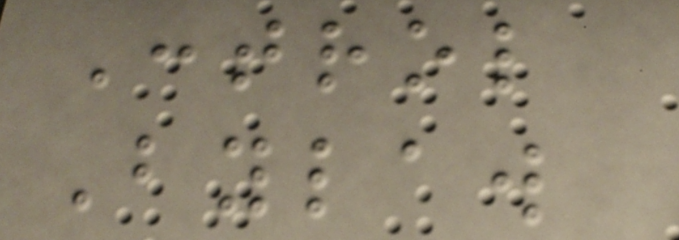Control
Bylaw
